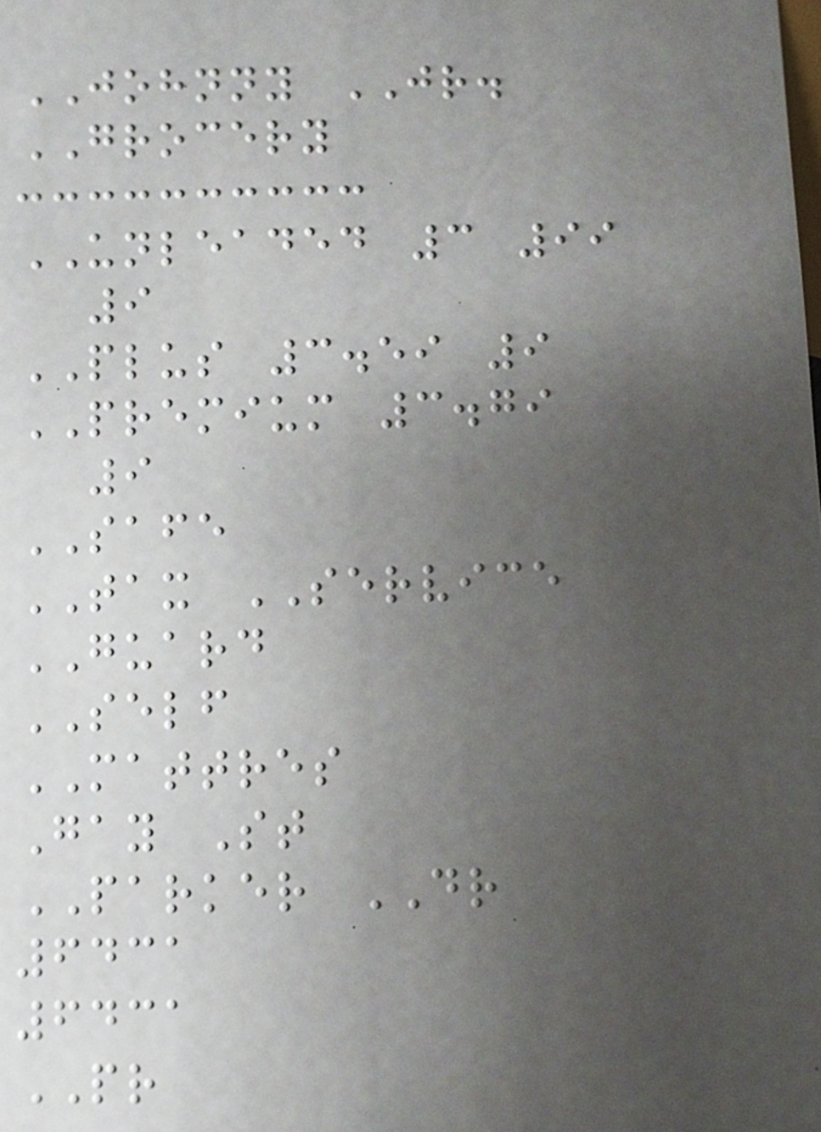JOHNNY JR.
GROCERY
UNLEADED 3 99
9
PLUS 3.59 9
PREMIUM 3.79
9
SAFE
TAX SERVICE
GUARD
SELF
MATTRES
Gay St
PARKER DR
6431
6431
PR
